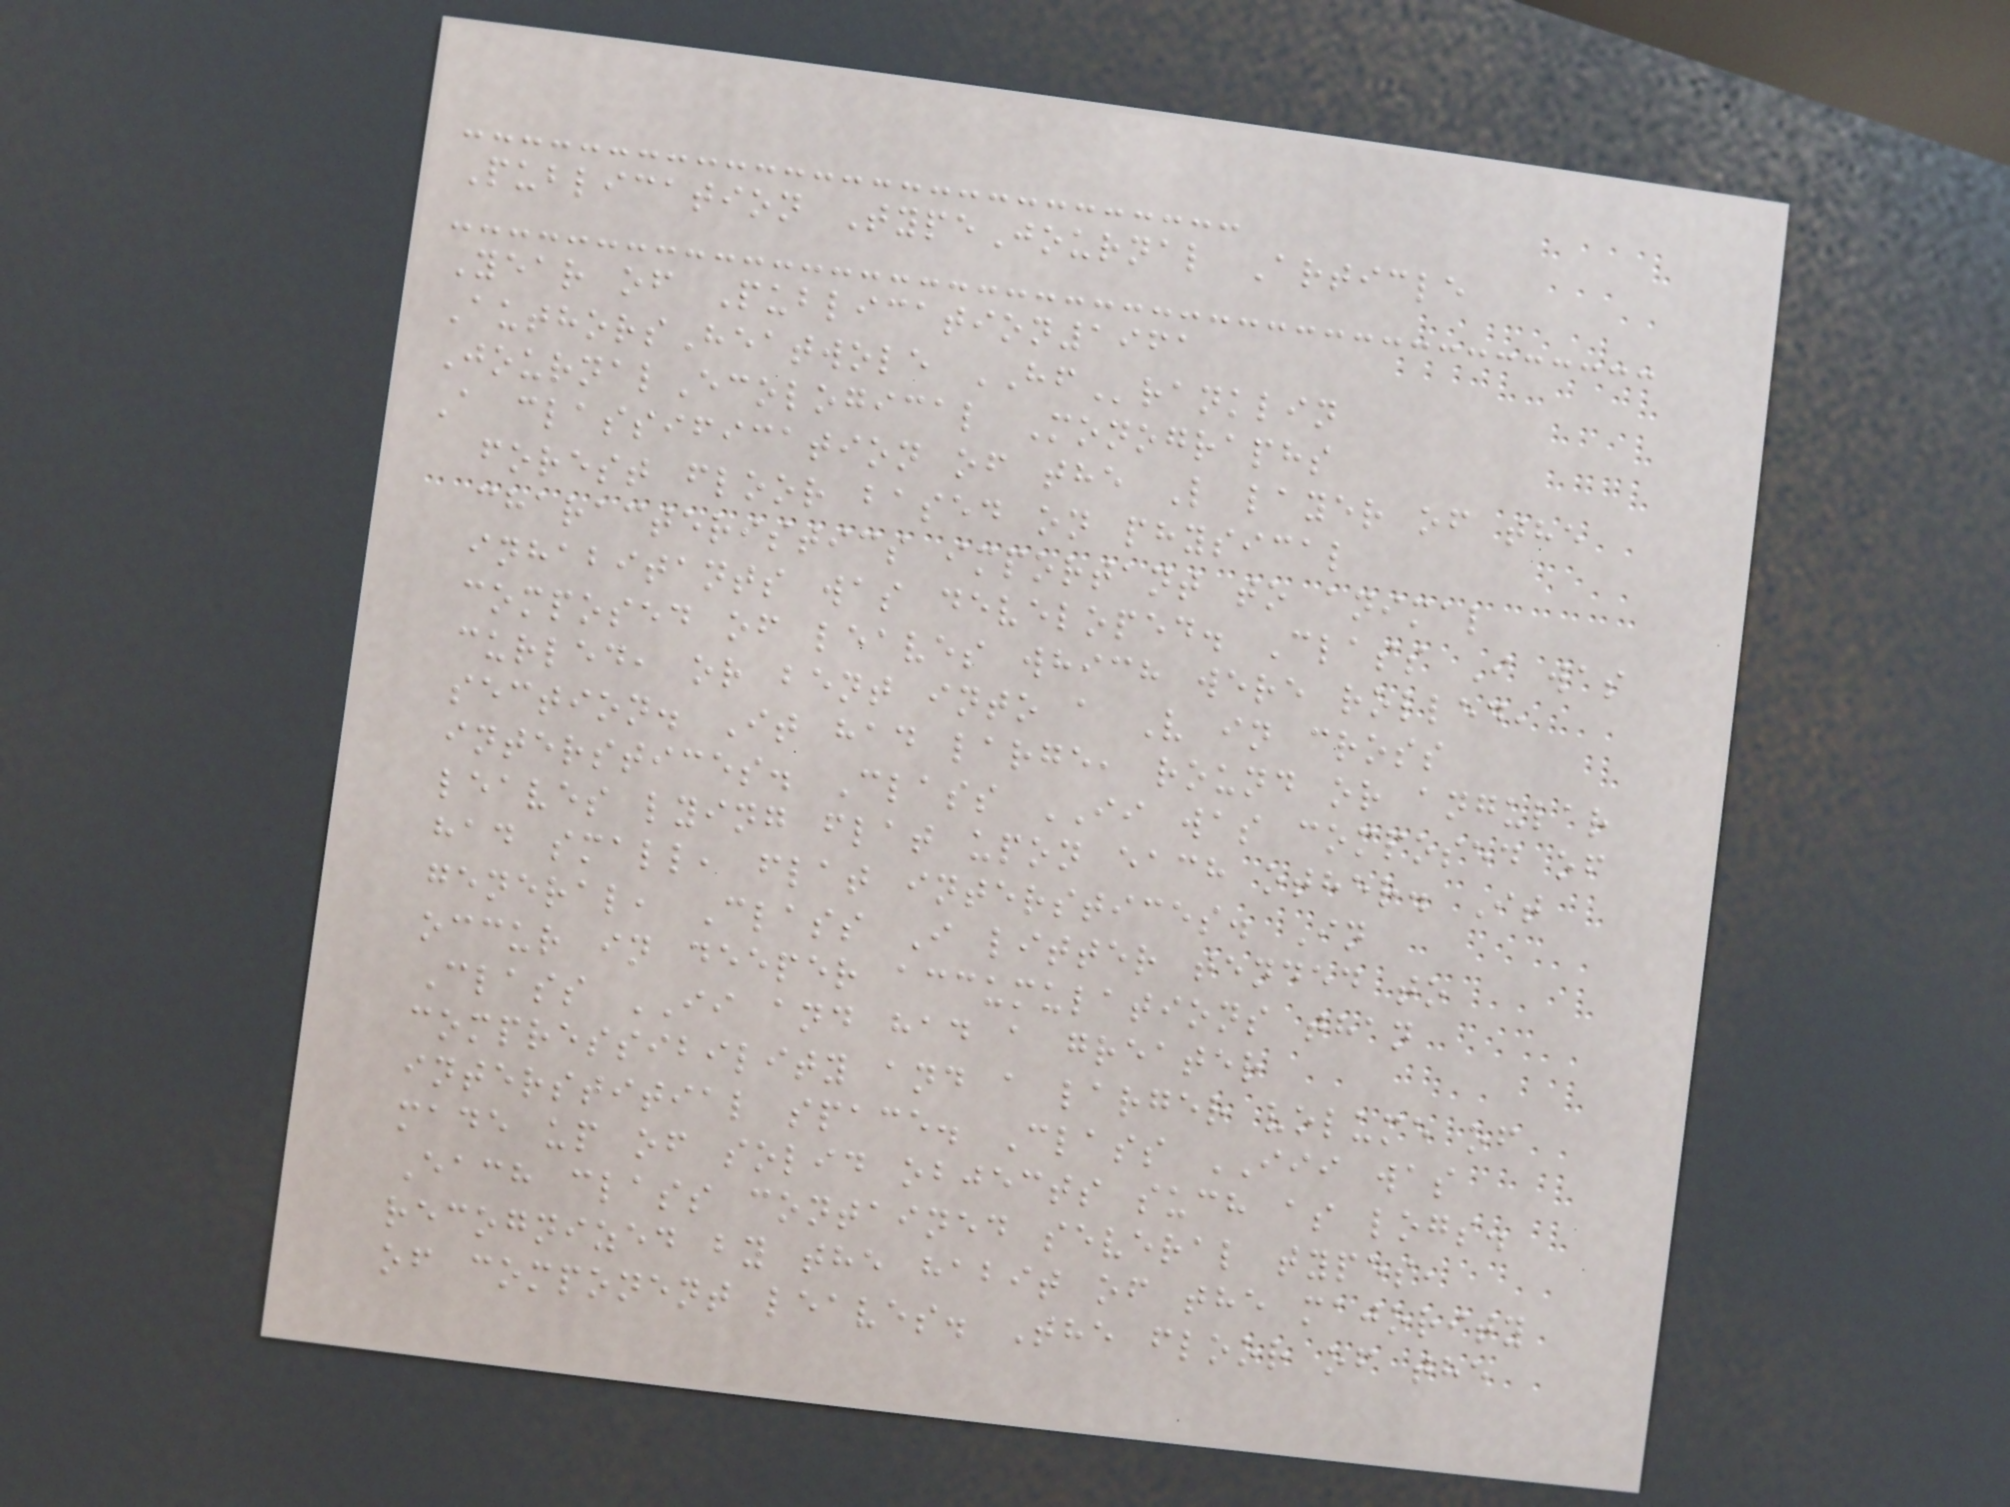Publication TypeJournal Article
Year of Publication1961
AuthorsHeatwole HFranklin
JournalEcological Monographs
A classification of the L layer of the
forest floor based on physical
characteristics important to animal
inhabitants was developed. Class I was
composed of leaves which were rolled,
curled, or bent into a V in cross
section. It had large, round or angular
interstices. Class II was composed of
leaves lying flat upon each other. It
had small, flat interstices. In
general, Class I litter tended to
occur in deeper accumulations than
Class II and had a greater
compressibility and a larger volume of
interstitial space. Class III was
made up of solid objects such as logs.
Each class contained several types,
recognized by the habit of the majority
of component leaves. The floor of the
